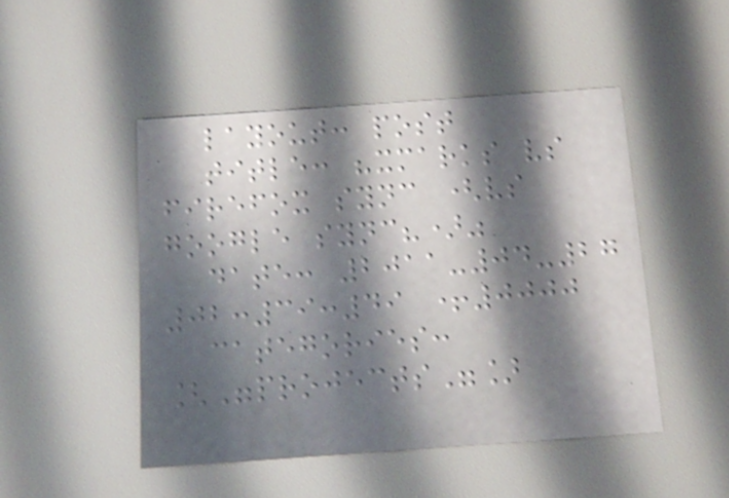layout: post
title: "xmarks vs
firefox sync (vs
google sync?)"
date: 2011-04-27
02:39:49 +0000
categories:
["projects"]
